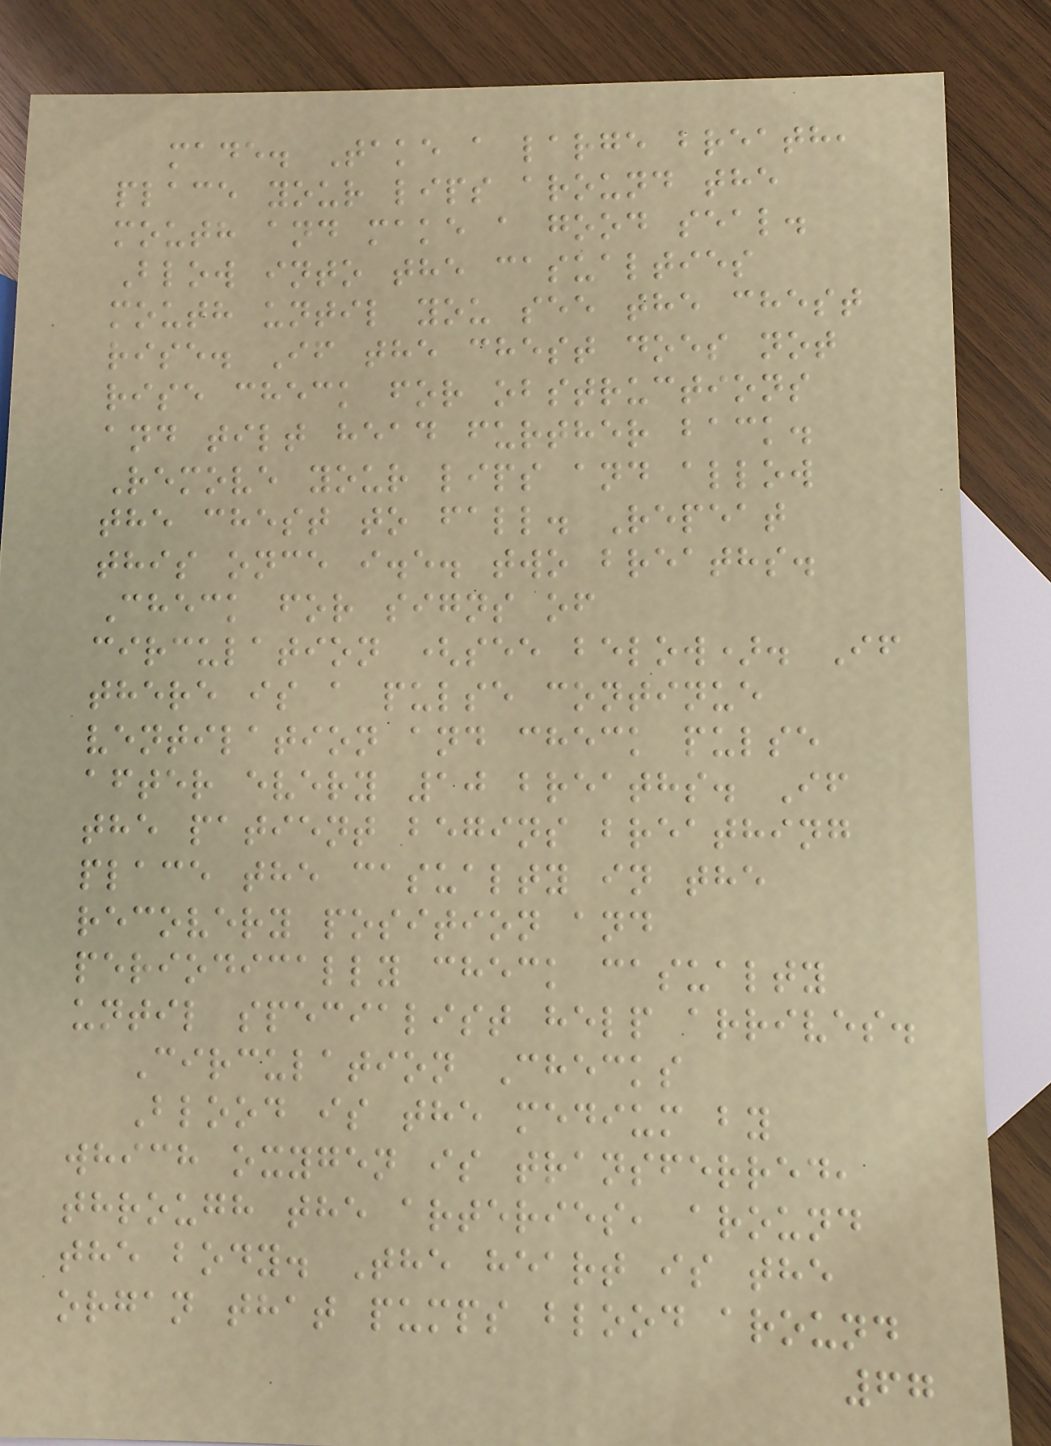made. Take a large breath,
place your lips around the
mouth and make a good seal.
Blow into the casualties
mouth until you see the chest
rise. If the chest does not
rise check for obstructions
and tilt head further back.
Remove your lips and allow
the chest to fall. Repeat
this once i.e. two breaths.
Check for signs of
circulation (see below). If
there is a pulse continue
ventilation and check pulse
after every 10 breaths. If
the patient begins breathing
place the casualty in the
recovery position and
periodically check casualty
until specialist help arrives.
Circulation Checks
Blood is the medium by
which oxygen is transferred,
through the arteries, around
the body. The heart is the
organ that pumps blood around
67
